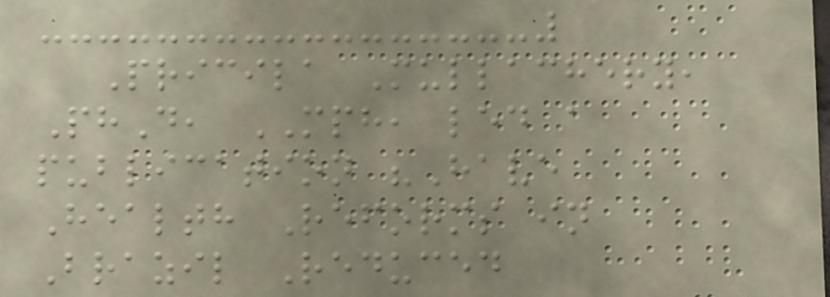Pricila Mullachery,
PhD, MPH, led a
publication "Have
Health Reforms in
Brazil Reduced
